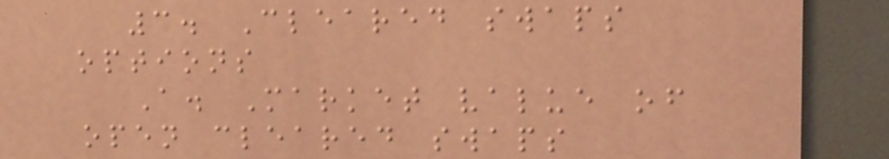3. Cleared swaps
options
A. Market value of
open cleared swaps
